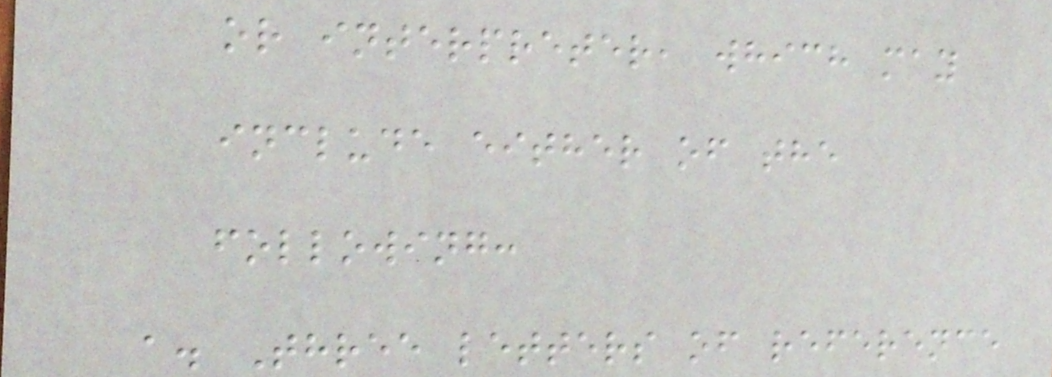or interpreter, which may
include either of the
following:
a. Three letters of reference
